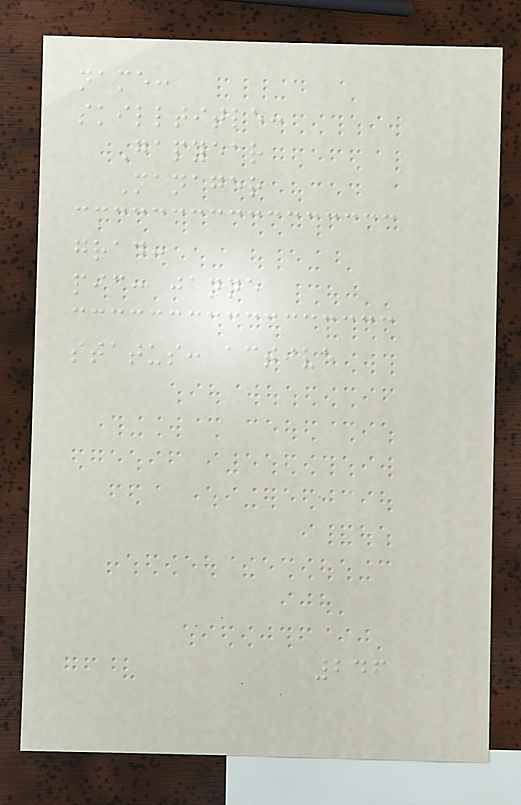name:
skilltitle:
Gapyear
Manager
grad:
pic: janne
status: active
246
